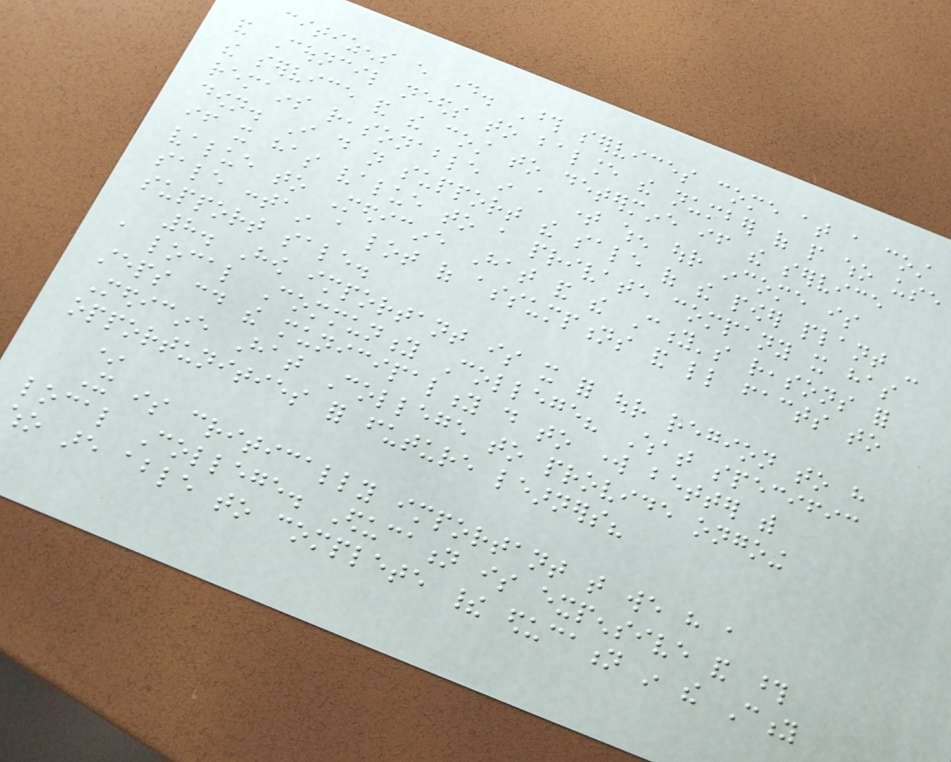citizens every day. Those services come at a cost
and Council needs to balance the number of people who use
the service and the cost to determine if the service
remains reasonable in a time when our income is
down. I do not support the sale of the power plant -
if it has value to a private company it has
value to Medicine Hat and the City's reasons for
sale contain a lot of assumptions and little facts to
support sale.
8. How important is it for our region to have
a local Community College? What specific
steps could the municipality do to work better with
Medicine Hat College to provide ongoing
opportunities for future learners?
*
It is critically important that we have a
local College. Education is expensive and those
who are able to complete their education in the City
